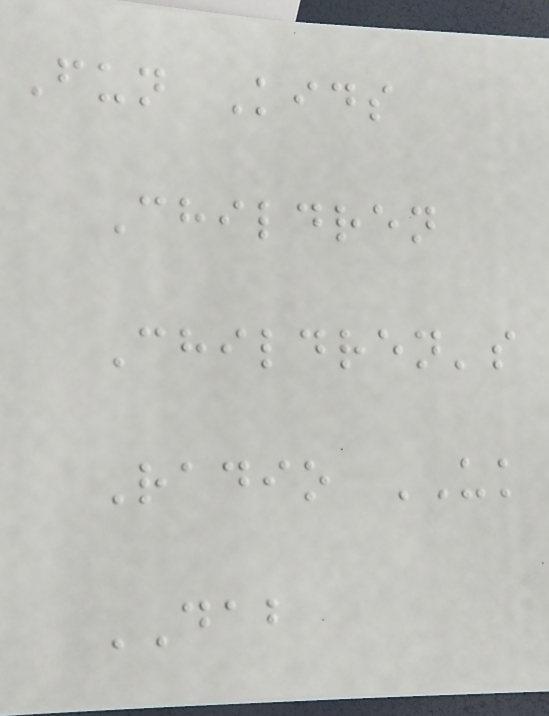Fun Kids
Children
Children's
Radio UK
DAB
